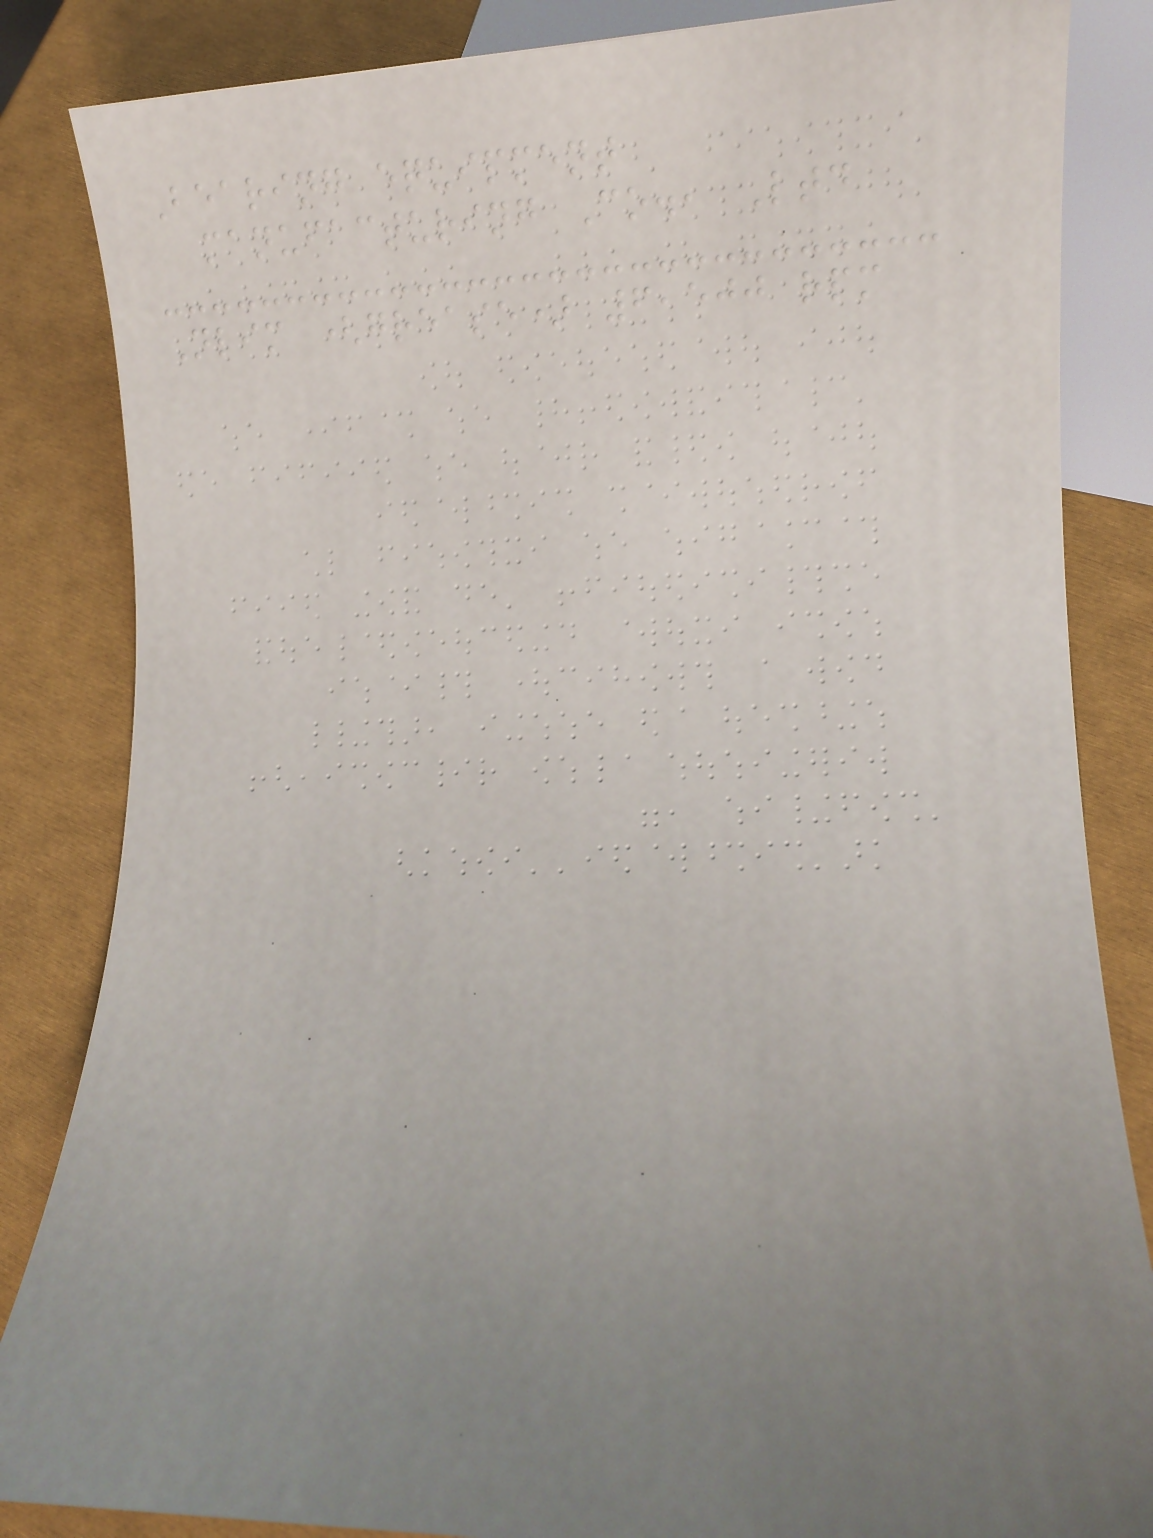Bearing equipment
manufacturing Co., Ltd
Nlim (grease) 6,500 rpm
